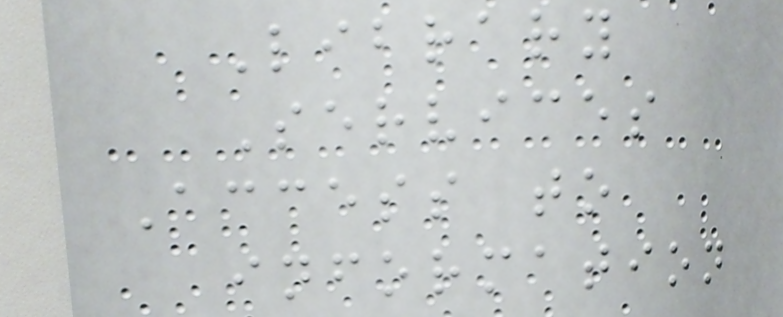Library
Services
Access to
information
